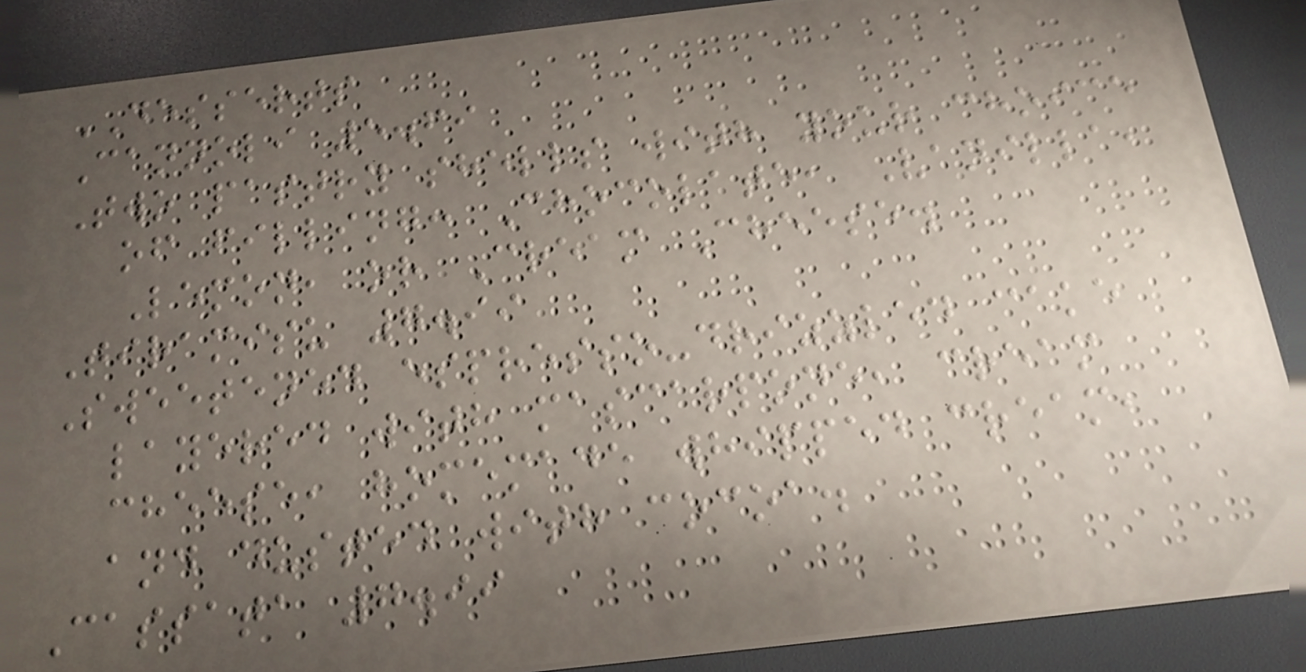DESSERTS
Cannoli 5.69
Two pastry shells with your choice
of filling: Chocolate, Vanilla,
Lemon, or Cream Cheese.
Tiramisu 7.99
Sweetened espresso-drizzled cake
layered with mascarpone, cream
cheese, homemade whipped cream,
and dusted with cocoa.
Cassata 7.99
